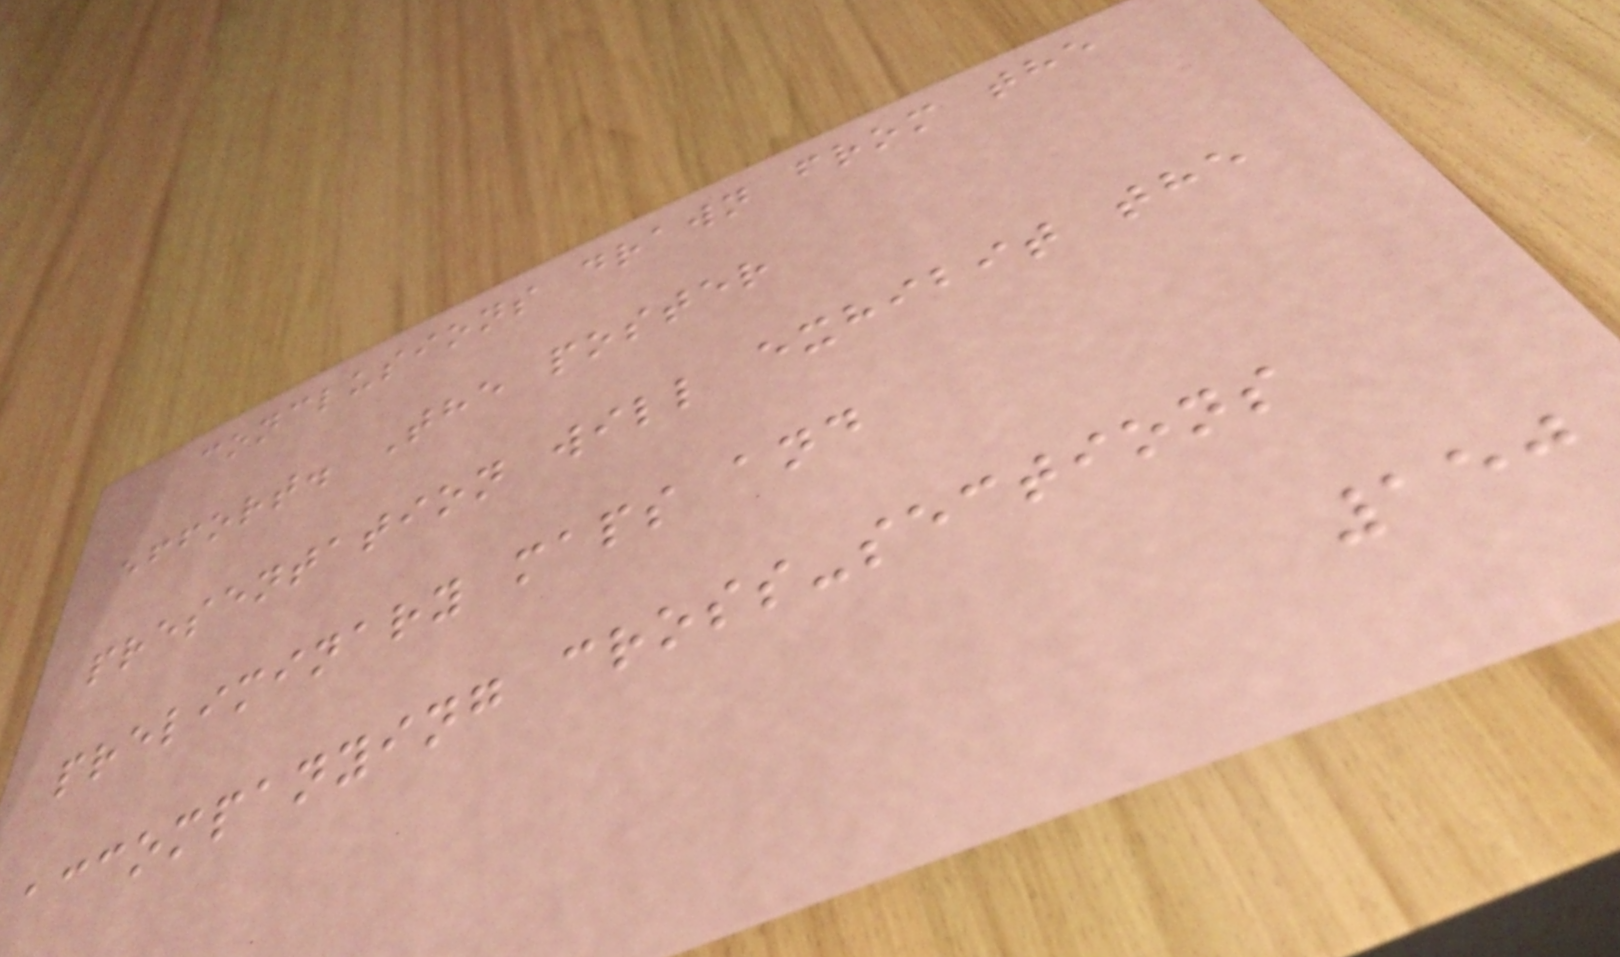conclusions drawn from the
effort. The poster
presentation will exhibit the
preliminary maps and
accompanying cross-sections
150
